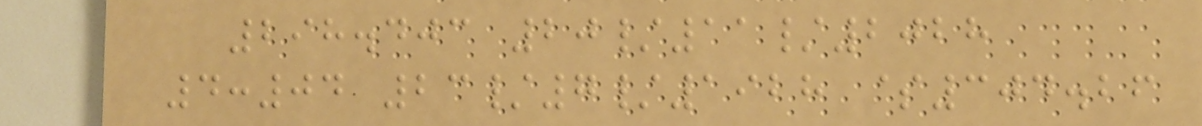298.403 20/11/2028
4:04 23/7/1928 $304.26
